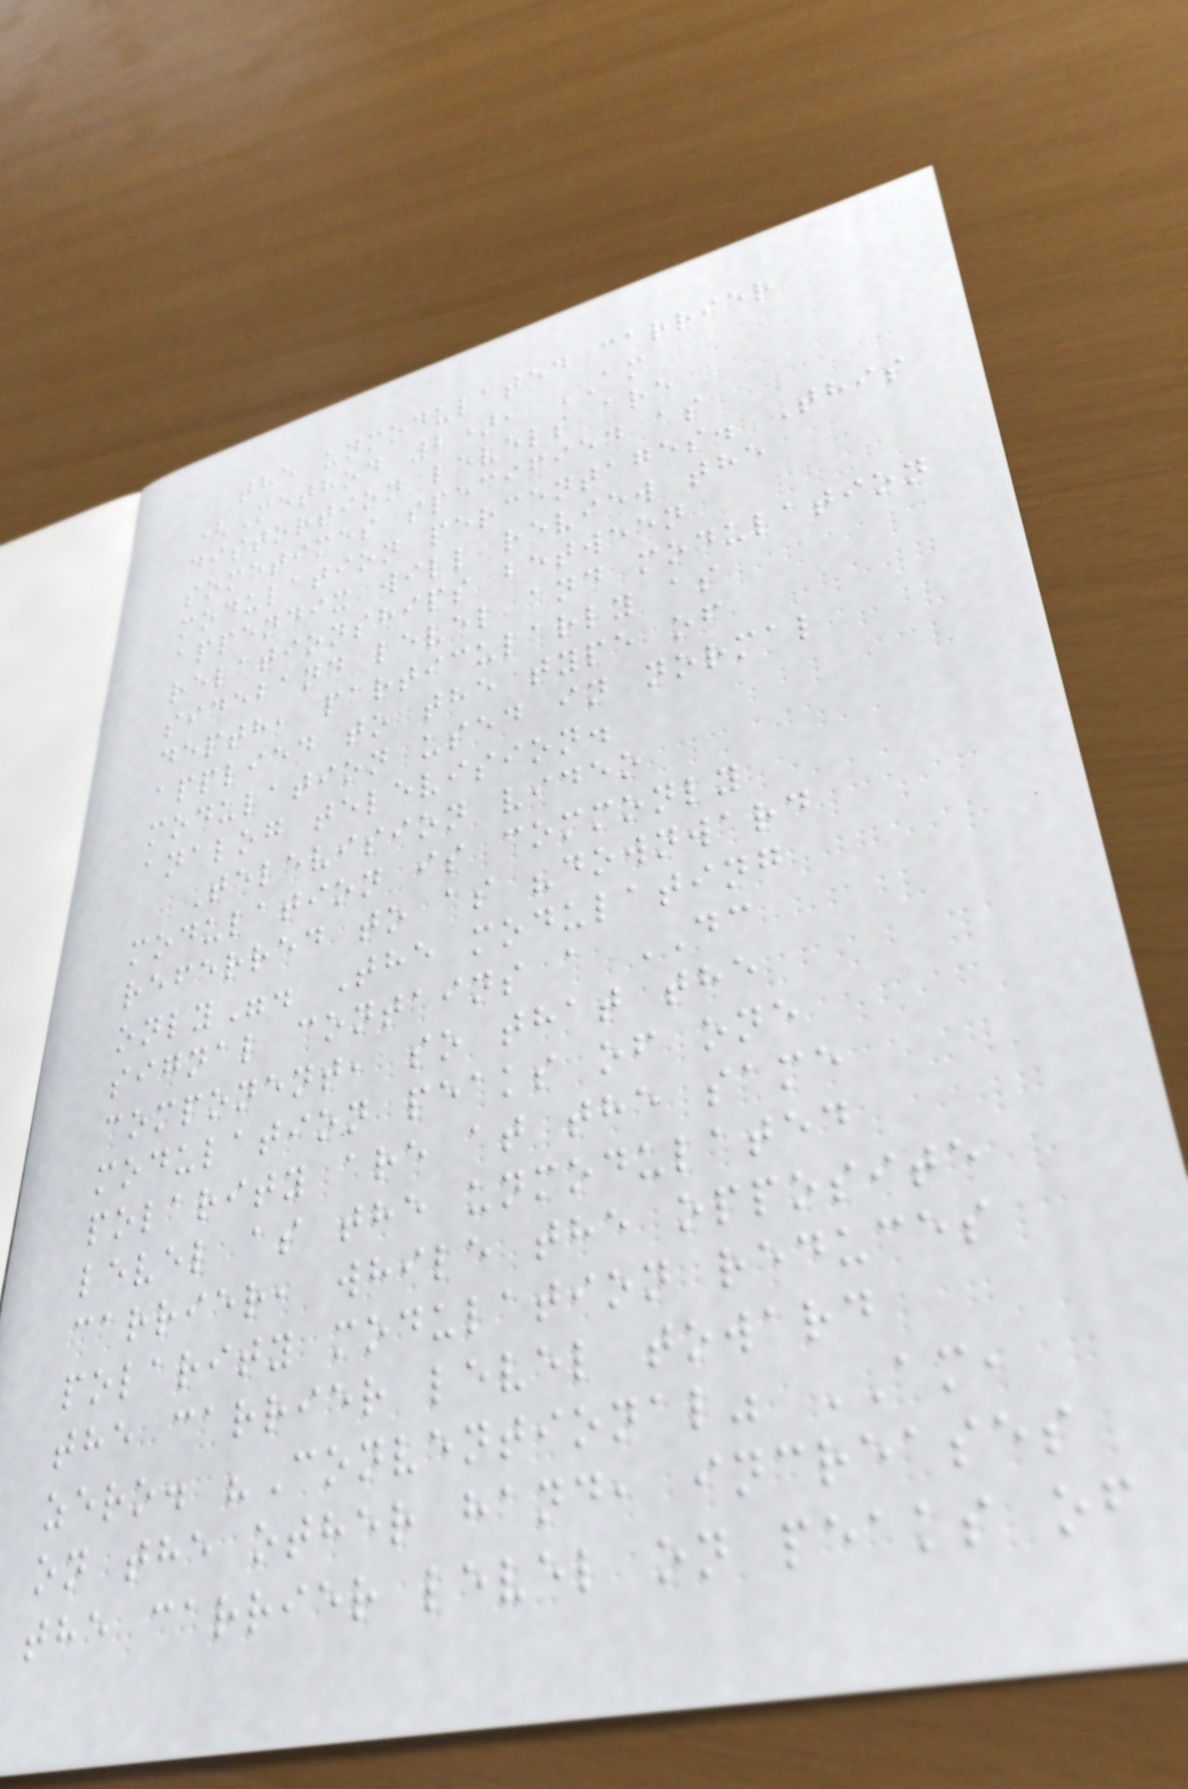the unmodulated carrier
(Method 2), AM
distortion levels are
sometimes specified as
modulation percentages. This
appendix will review the
relationships between
sideband level and modulation
depth, particularly as
applied to the type of
modulation used in normal
analog television.
Television video
modulation is commonly
referred to as "downward
only". The modulating
signal contains a DC
component, so that the
modulation peaks of one
polarity are at the same
level as the unmodulated
carrier, while the opposite
polarity modulation reduces
the carrier level toward
zero. "Conventional" AM,
on the other hand, increases
the carrier level on peaks of
